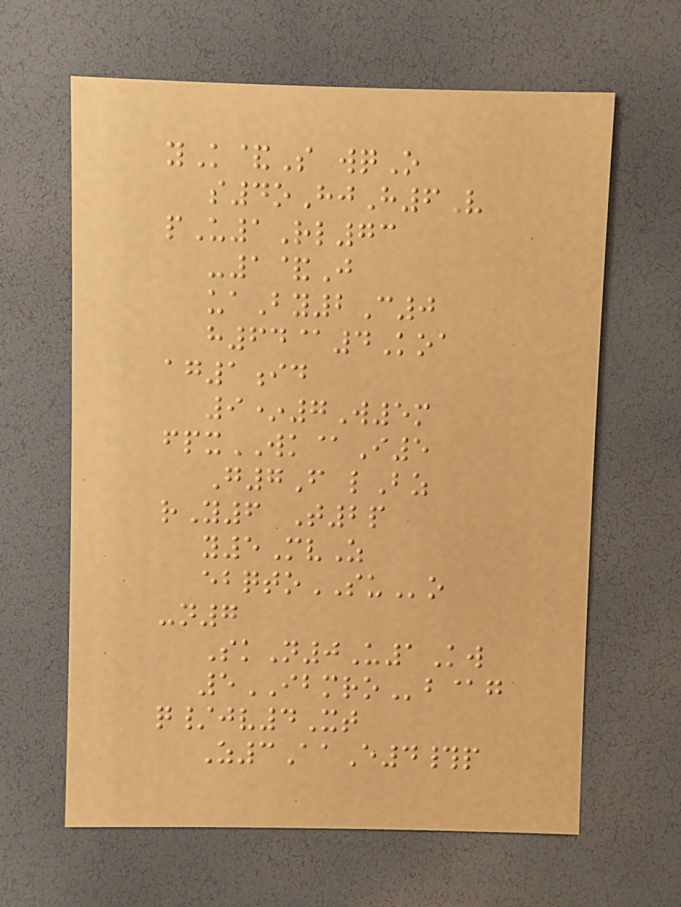yK&S wqO
s4oHjH6V
pU1Rl73
-1&J
uaBy2C0
h64@4Koa
ag1id
9*7W5m
fpxWK@I5
G7F lBz
rY6 T2p
y5MvZ
ebqtoSUo
-n7
SkN0U1Kw
5IBMROb@g
q/jv4Xt
Z3AaE4#p
